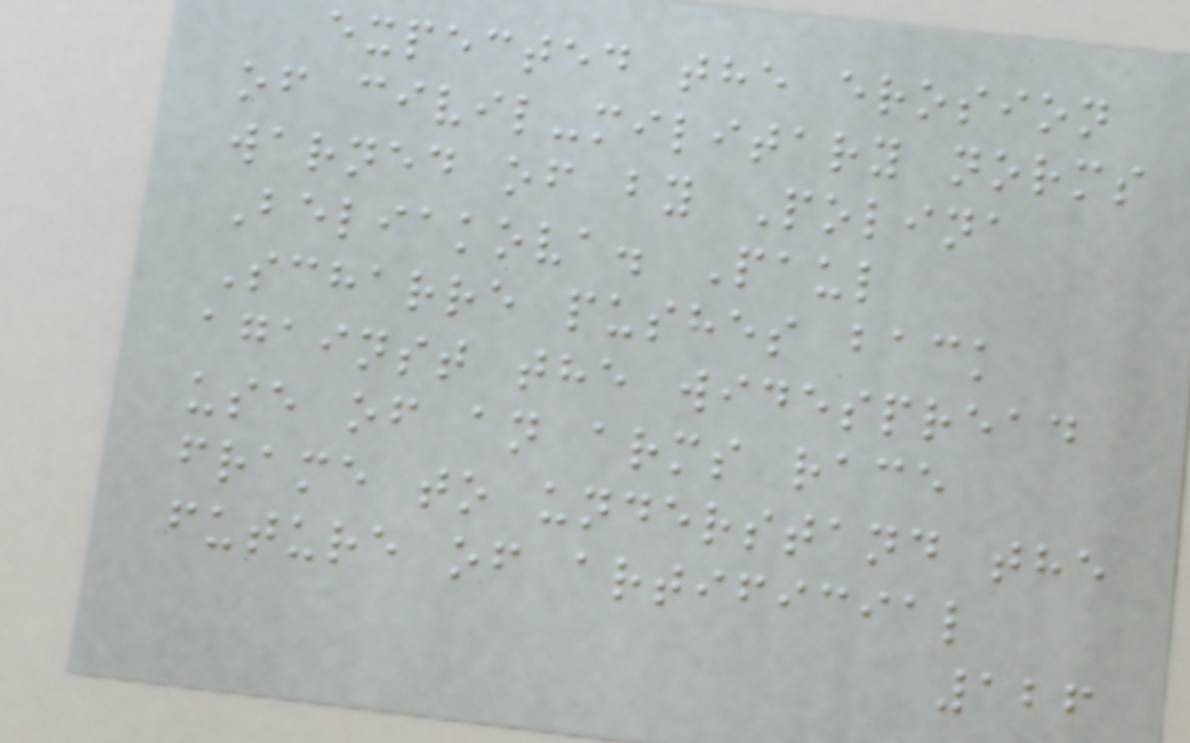expected the erosion
of civil-military norms
warned of by Polina
Beliakova. Paul
Scharre pushes back
against the widespread
use of an arms race
frame to understand the
future of artificial
126
